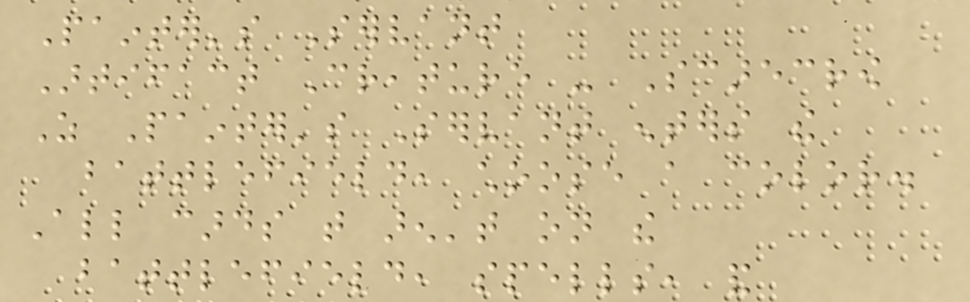Painter's Servant
Artifact Creature - Scarecrow
As Painter's Servant enters the
battlefield, choose a color.
All cards that aren't on the
battlefield, spells, and
